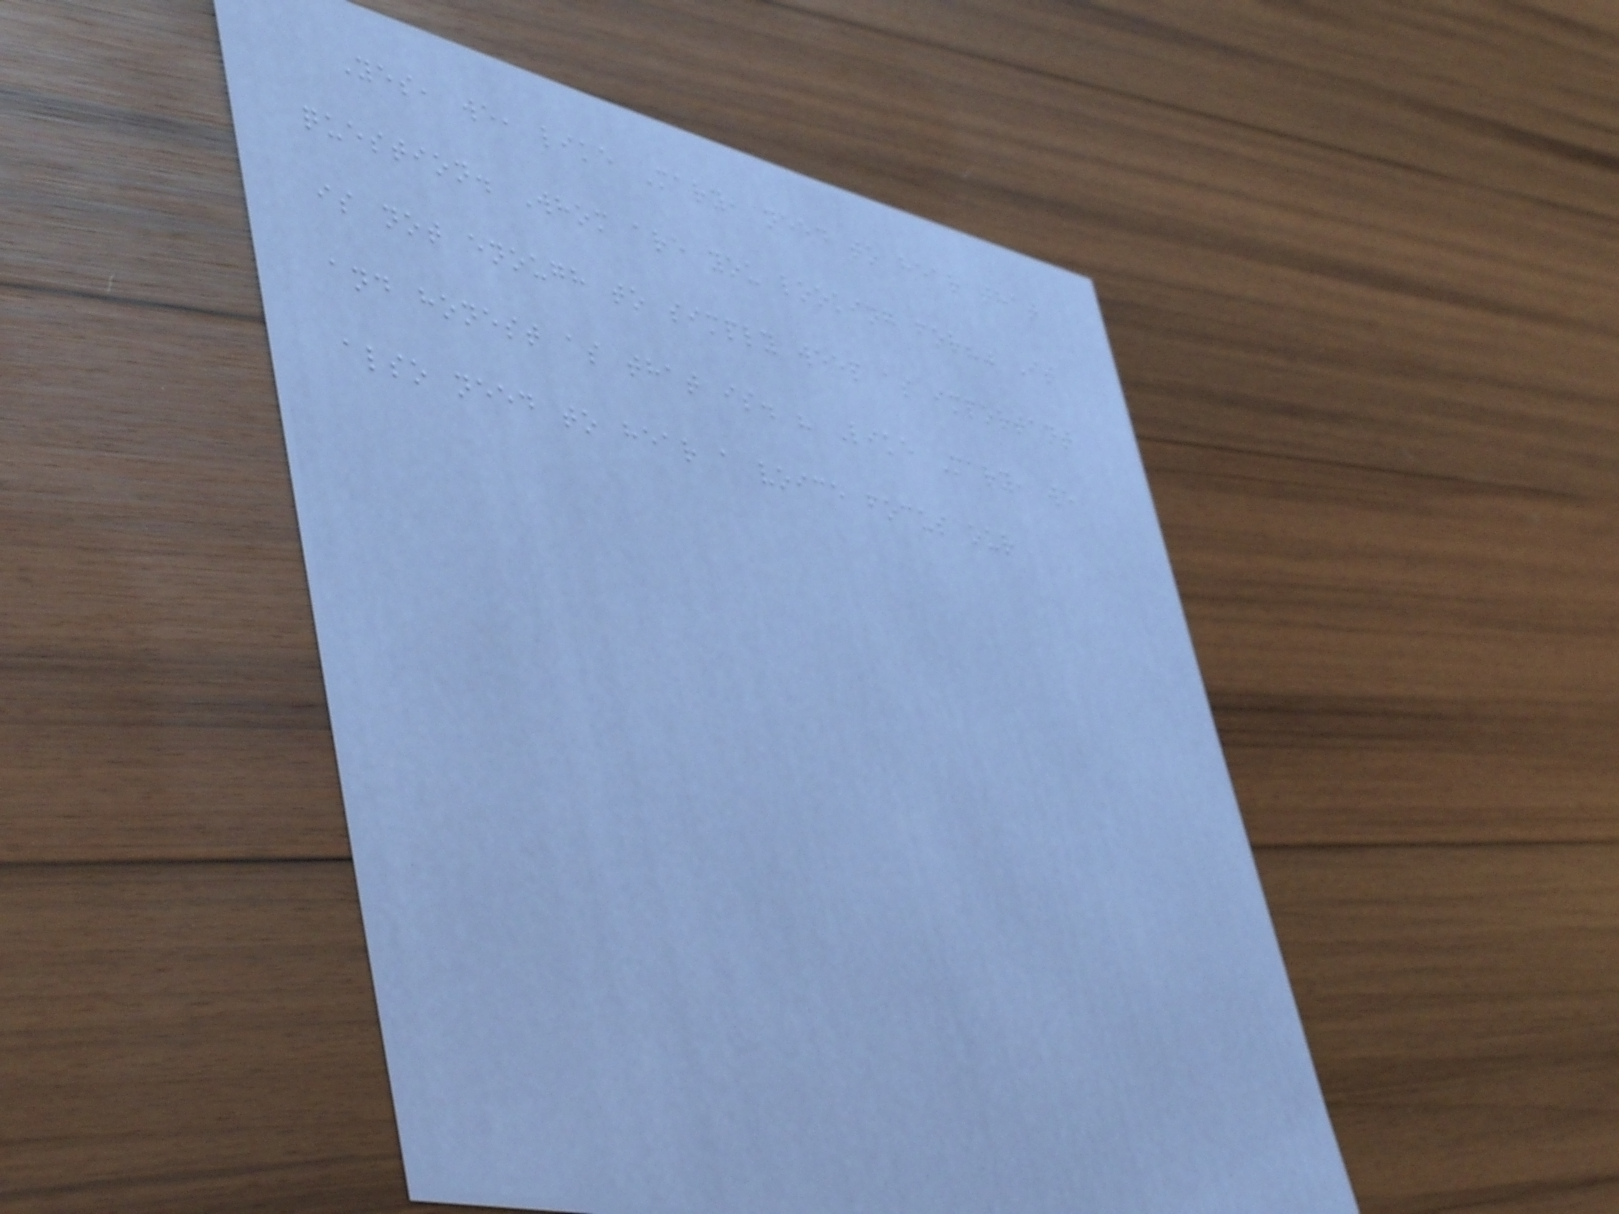Yes, we, like Mary, need to hear that
question. Whom are you looking for?" It
is not enough to simply weep as important
and honest as that is. " Like Mary, we
also need to hear a voice focus our
